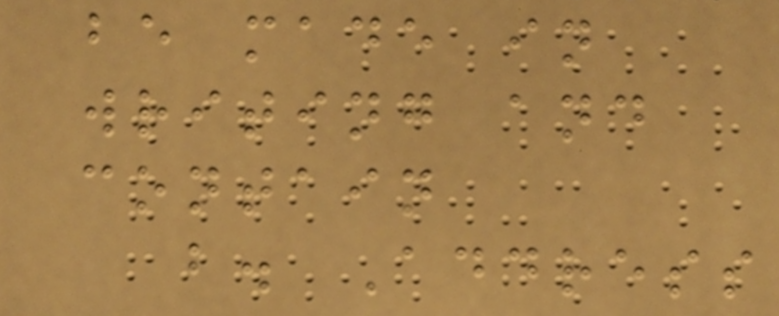be made in
writing and
contain
b. Address
